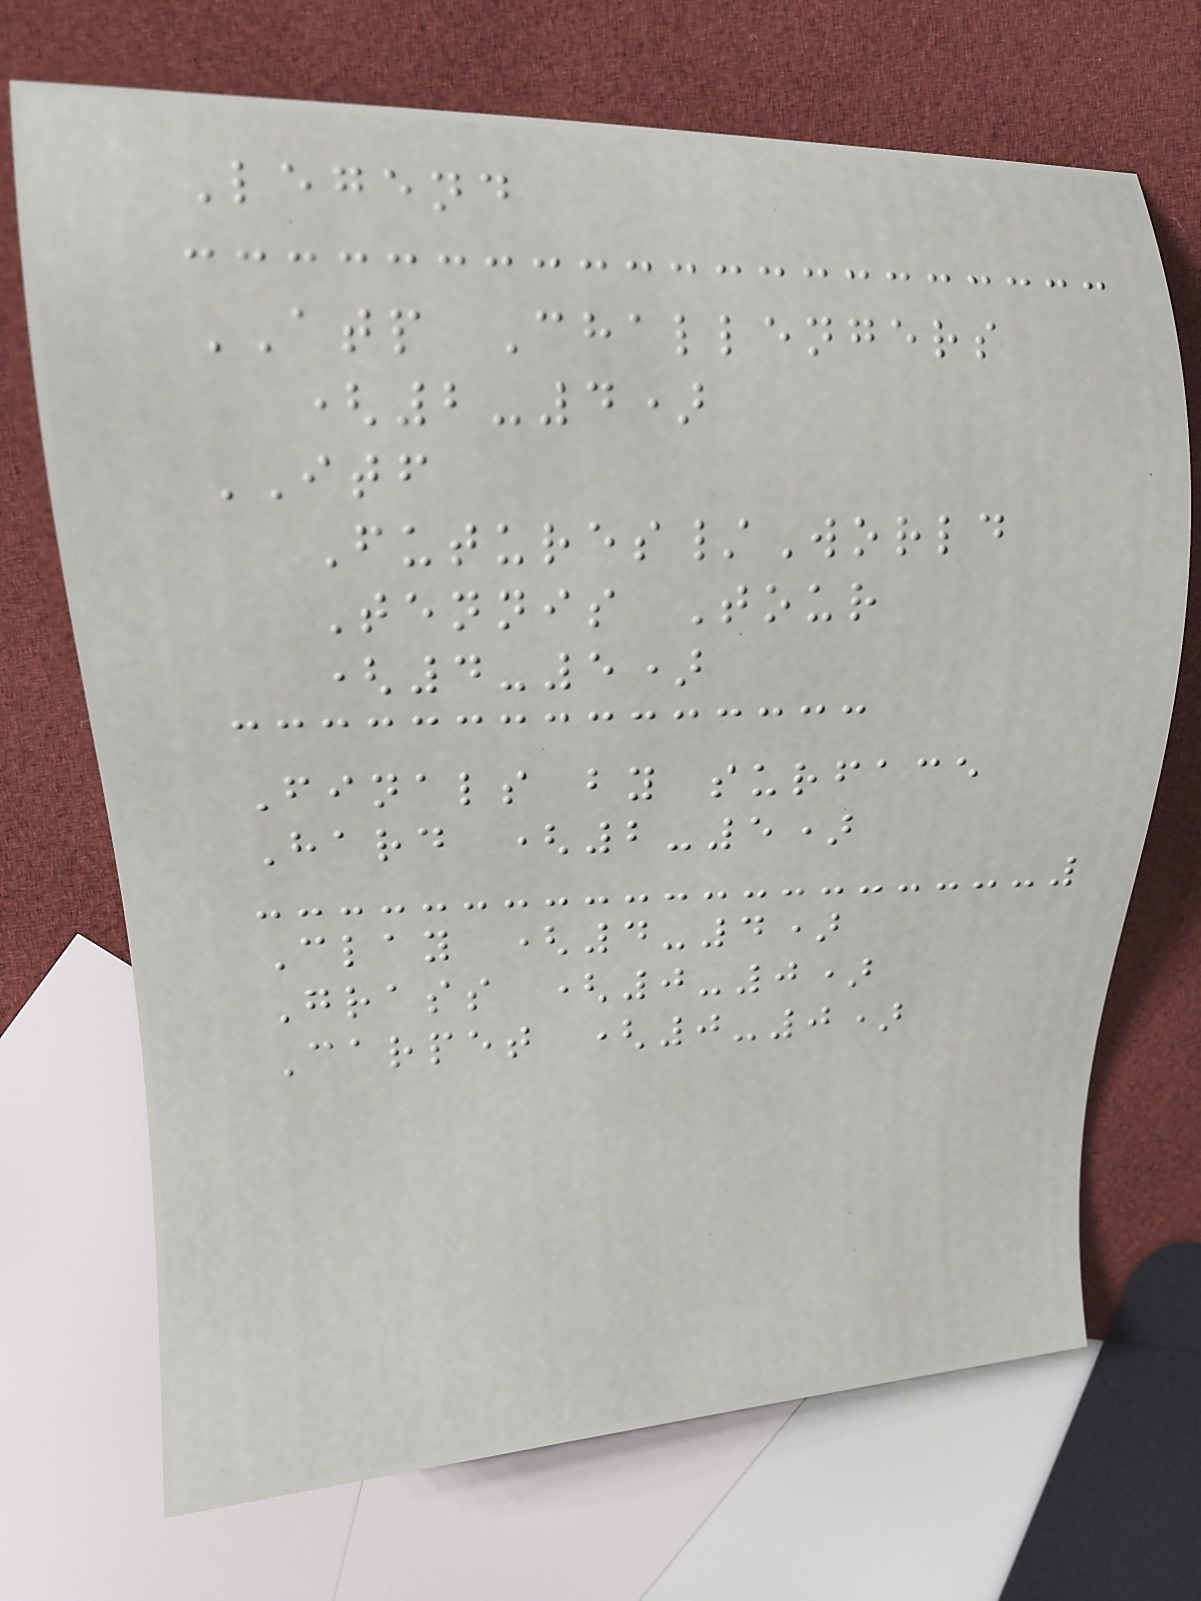Legend
ATP Challengers
(2-4)
ITF
Futures/World
Tennis Tour
(4-5)
Finals by surface
Hard (2-5)
Clay (4-4)
Grass (0-0)
Carpet (0-0)
